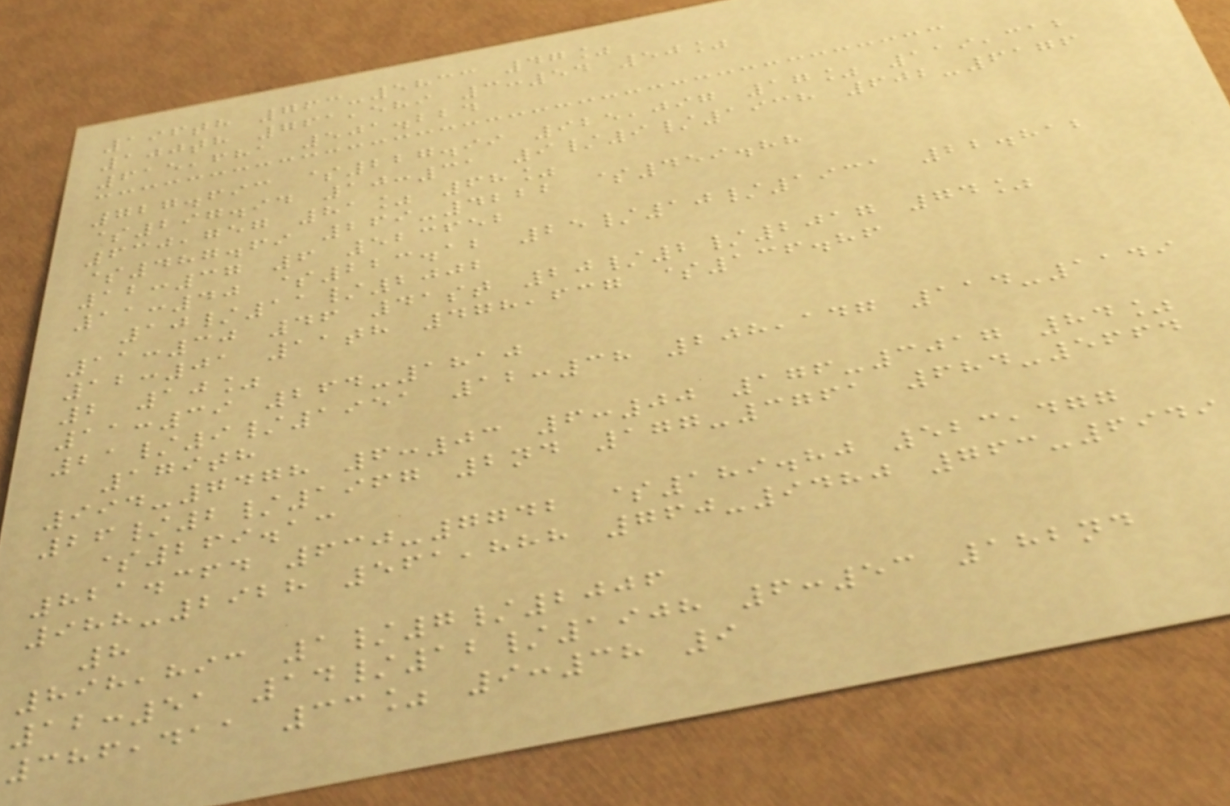196th 763-5833 47%
100th 761,589 3:54 50%
615,681 501.224
727.693 $227.99 925,097 17% 119,312
$297.94 10:31 9/9/1938 602-6176
630,757 81% 68%
$487.69 269-4222 $459.88
12:37 6 523652
11:40 $223.12 25/10/1931 22.812
10/11/2002
11:30 46 41st 20/2/2017 74%
12:01 11th 478,637 $136.86
2 10%
11:39 264-1810
21/9/1951 12:38 208,147 114-1149
179th
994-7478 6:03 6:00 176-3017 84%
26/2/1967 2nd 177-3761 684-5664
$269.13
821.364 630-7742 $189.80 523,477
988-2928 561,888 760-9480 763-6949
8
898,893 1/7/2006
12:51 14/12/1908 6:53 182nd
386,411 33% 9:38 9
